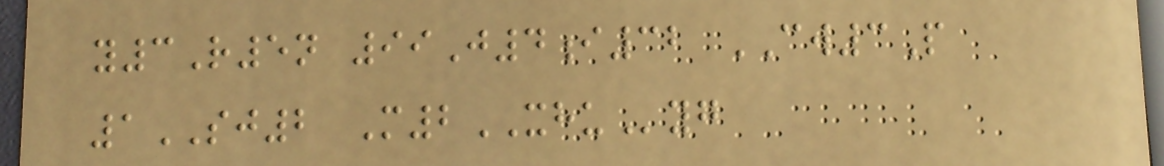y3R5n 99J4i32 CW3P
1SJ2 M2XHUyg
